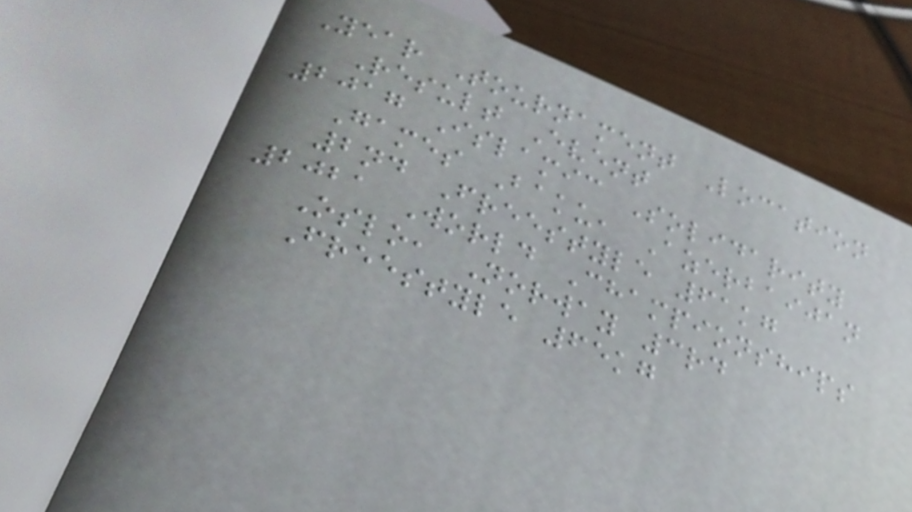Year Tournament Location
Result Event
2017 Islamic Solidarity
Games Baku, Azerbaijan
2nd Freestyle 61kg
2021 World Championships
Oslo, Norway 3rd
Freestyle 65kg
